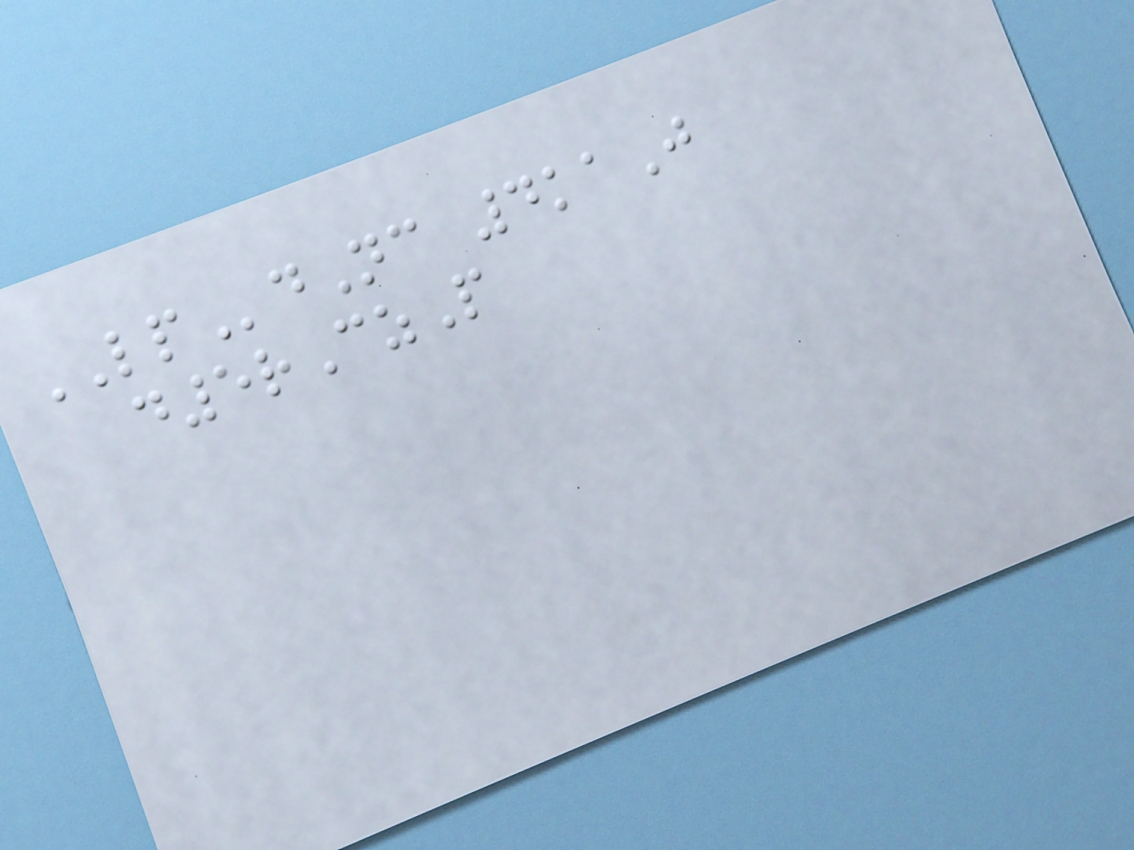LPdNc 4kaJ
d5rCzP
